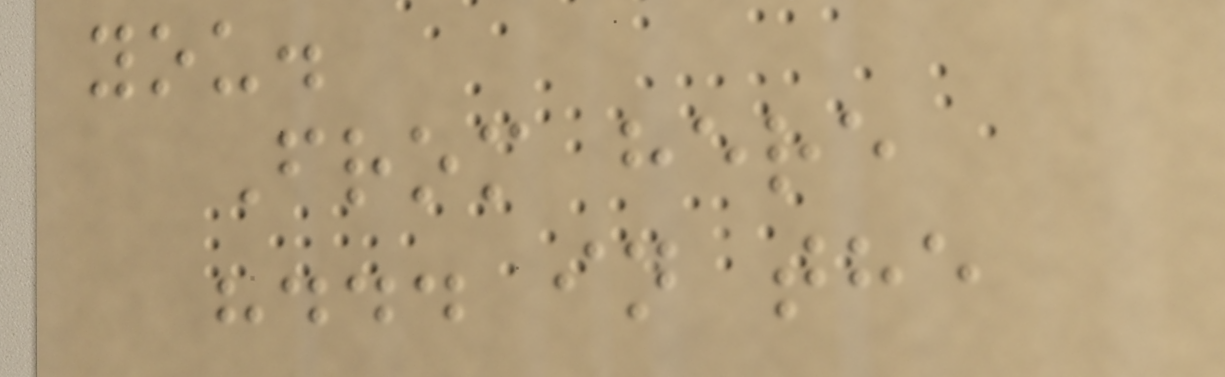you.
From here
"... in the
